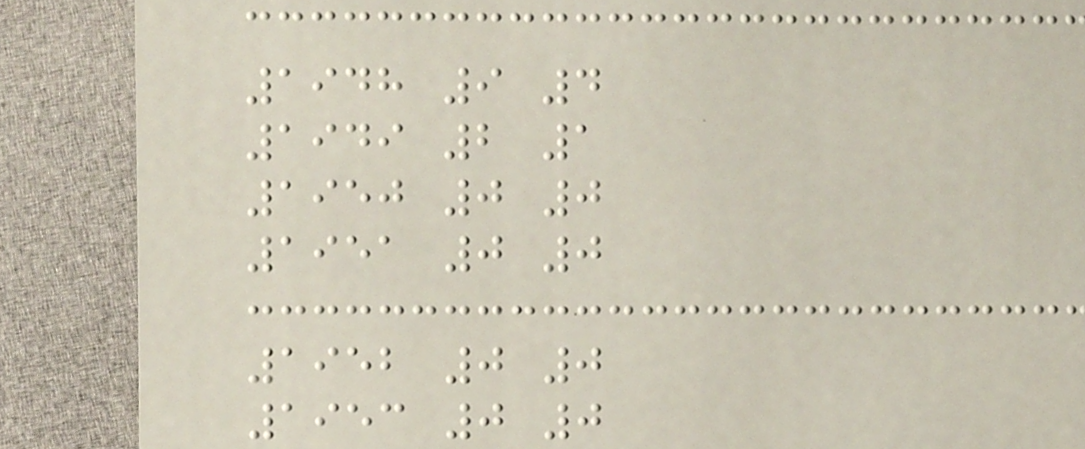1948 9 4
1949 2 1
1950 0 0
1951 0 0
1952 0 0
1953 0 0
